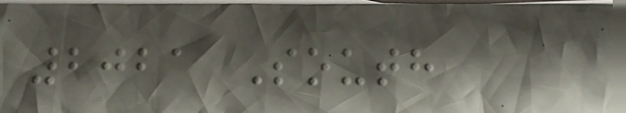2021 South
